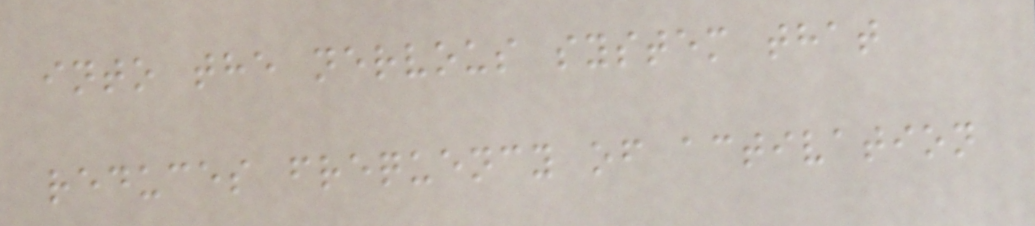into the nervous system that
reduces frequency of activation
